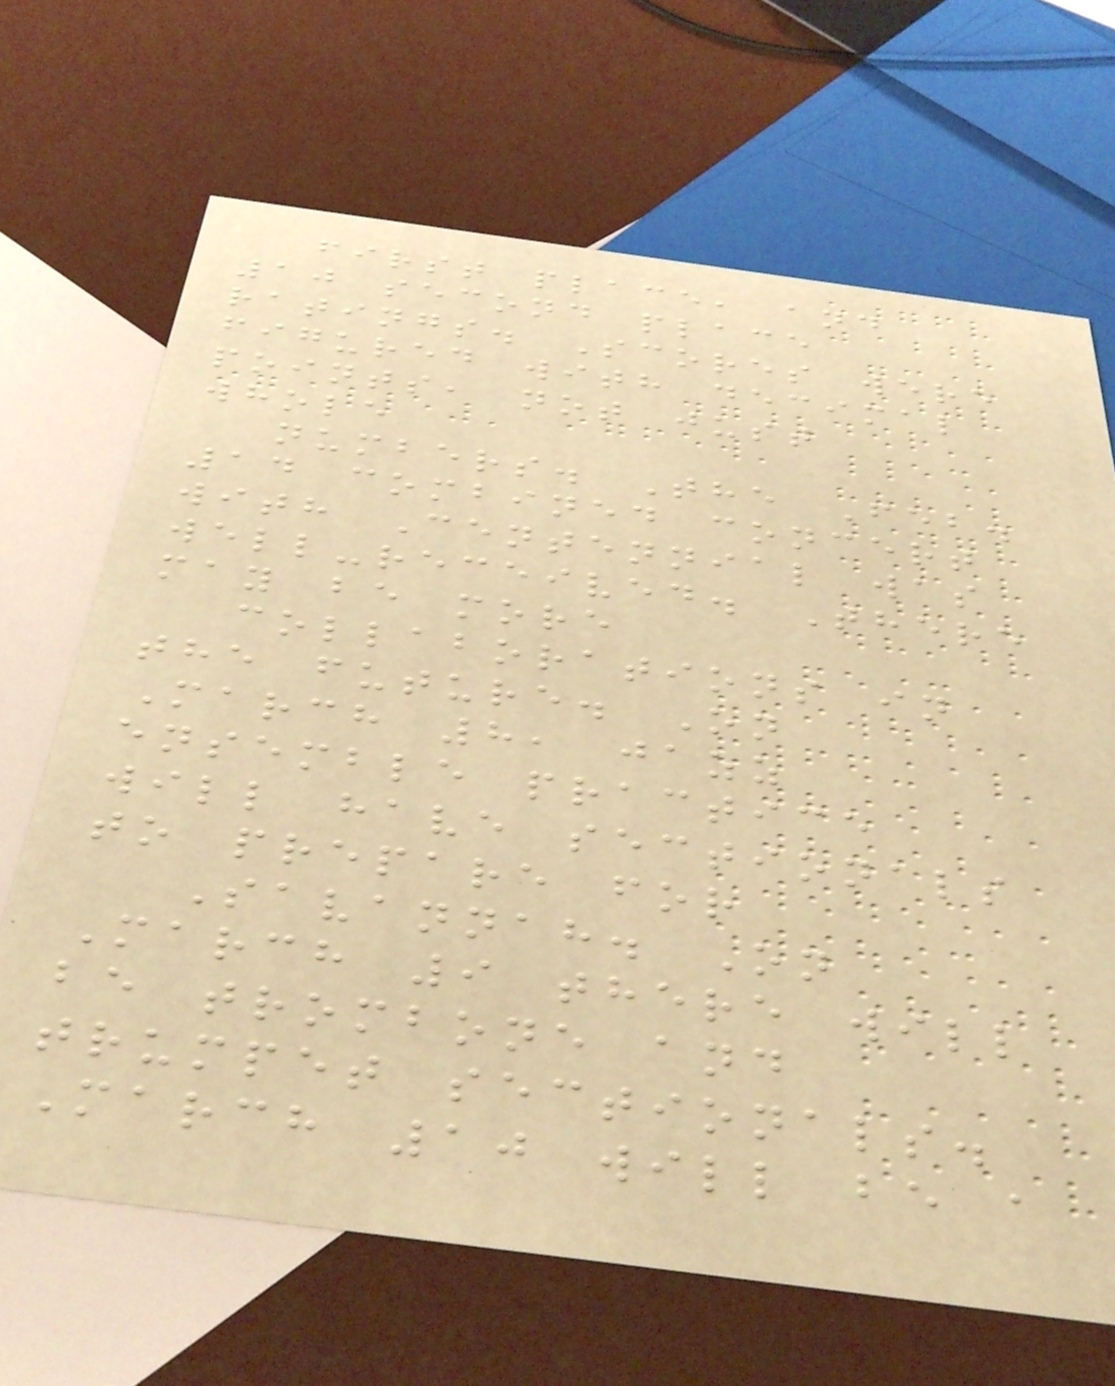first place, and
10 second place
ratings. Scores were
figured with decimal
points, not just
whole
numbers. The Feb.
14 combined concert
with Centennial was
well-received. There
may be more
collaborations in
the future. On
March 8, jazz
ensemble practice
will have sectionals
to prepare for
Savannah. On
March 9 there will
be trombone and
trumpet sectionals.
March 10 will be a
